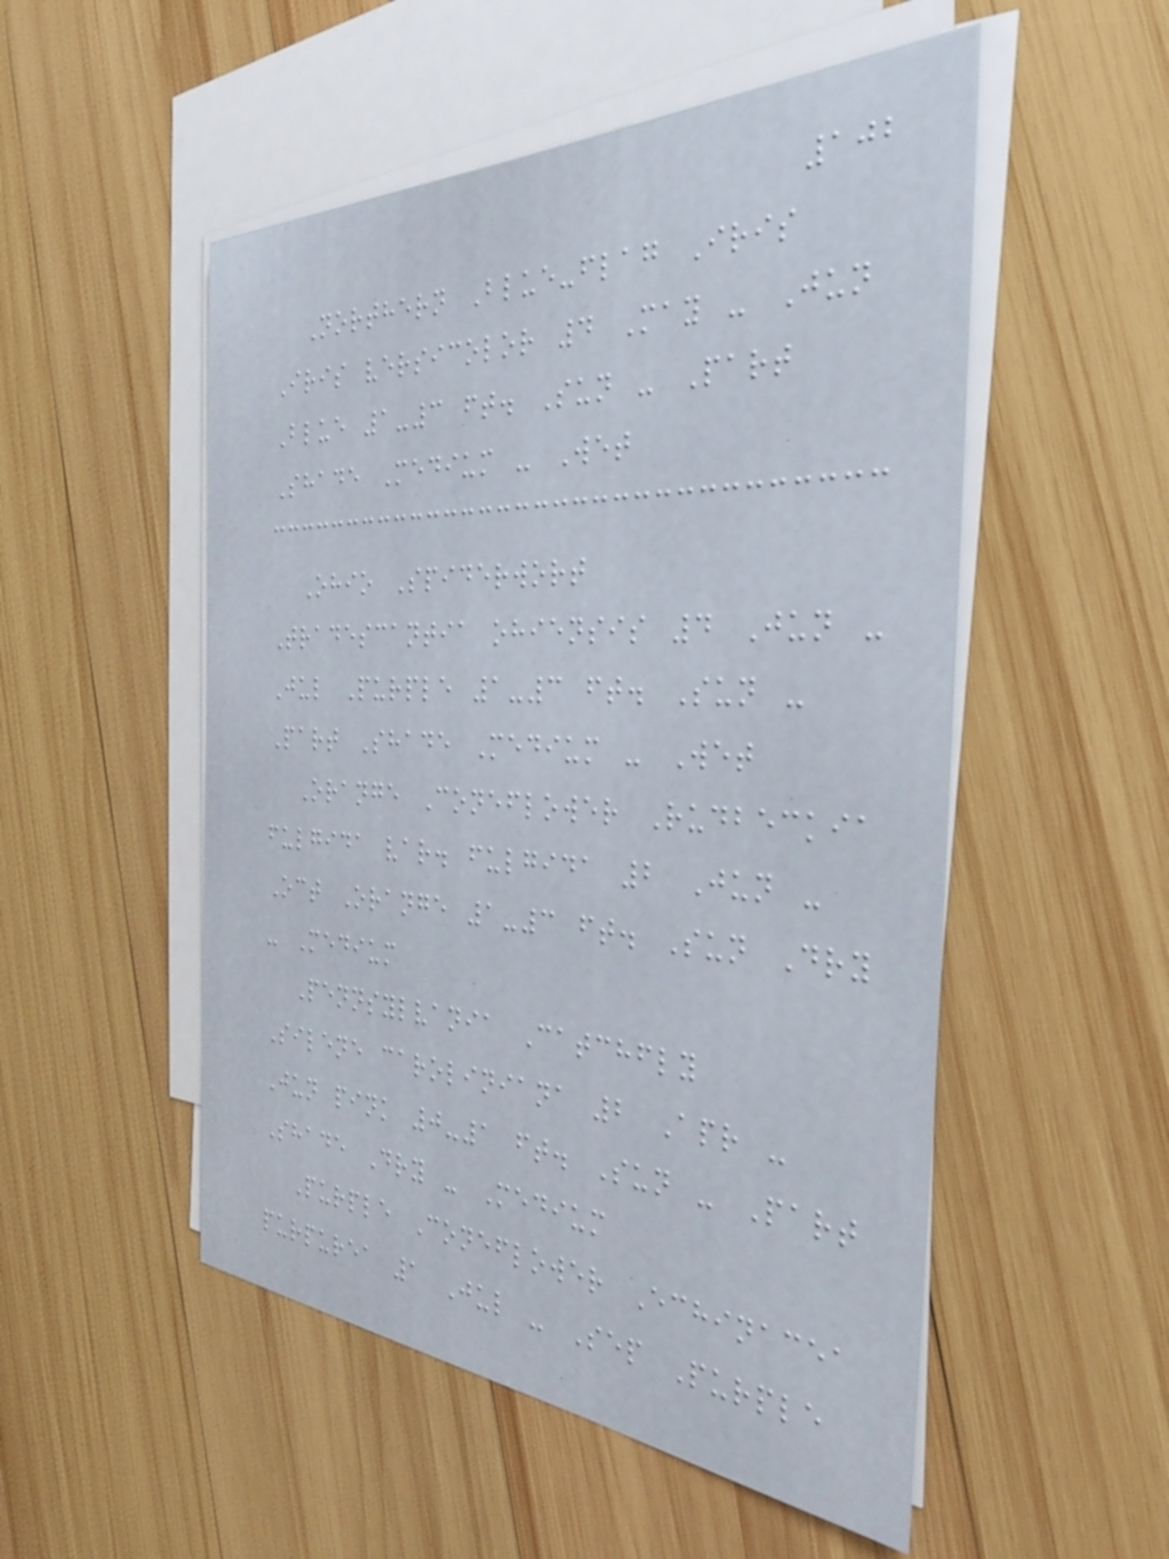102
Northern Blue-flag Iris
Iris versicolor 4 May - Jun
Blue 1-3 ft. Sun - Part
Shade Medium - Wet
Ohio Spiderwort
Tradescantia ohiensis 4 Jun -
Jul Purple 1-3 ft. Sun -
Part Shade Medium - Wet
Orange Coneflower Rudbeckia
fulgida var. fulgida 2 Jun -
Oct Orange 1-3 ft. Sun Dry
- Medium
Pennsylvania Catchfly
Silene caroliniana 2 Apr -
Jun pink 0-1 ft. Sun - Part
Shade Dry - Medium
Purple Coneflower Echinacea
purpurea 1 Jul - Sep Purple
